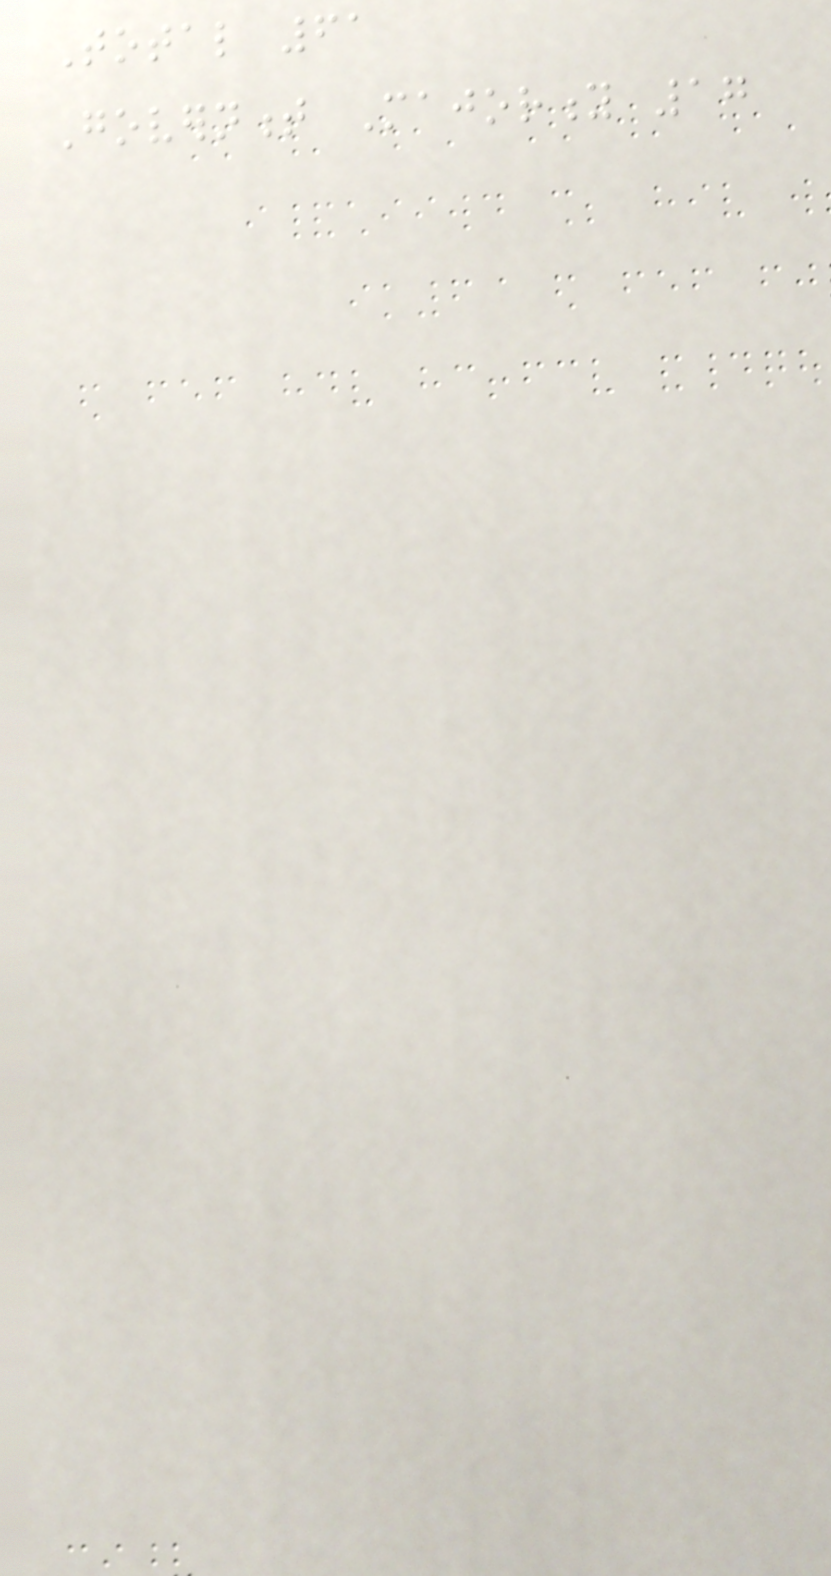Total 61
Government Majority 17
